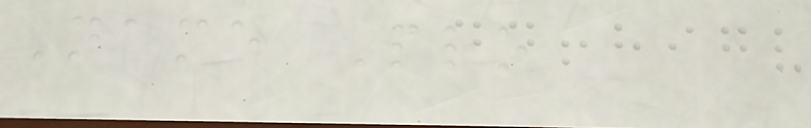Name Pro
